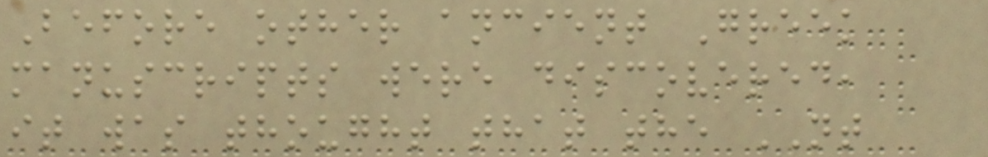Before other ancient Greek
manuscripts were discovered,
it was thought that the NT
